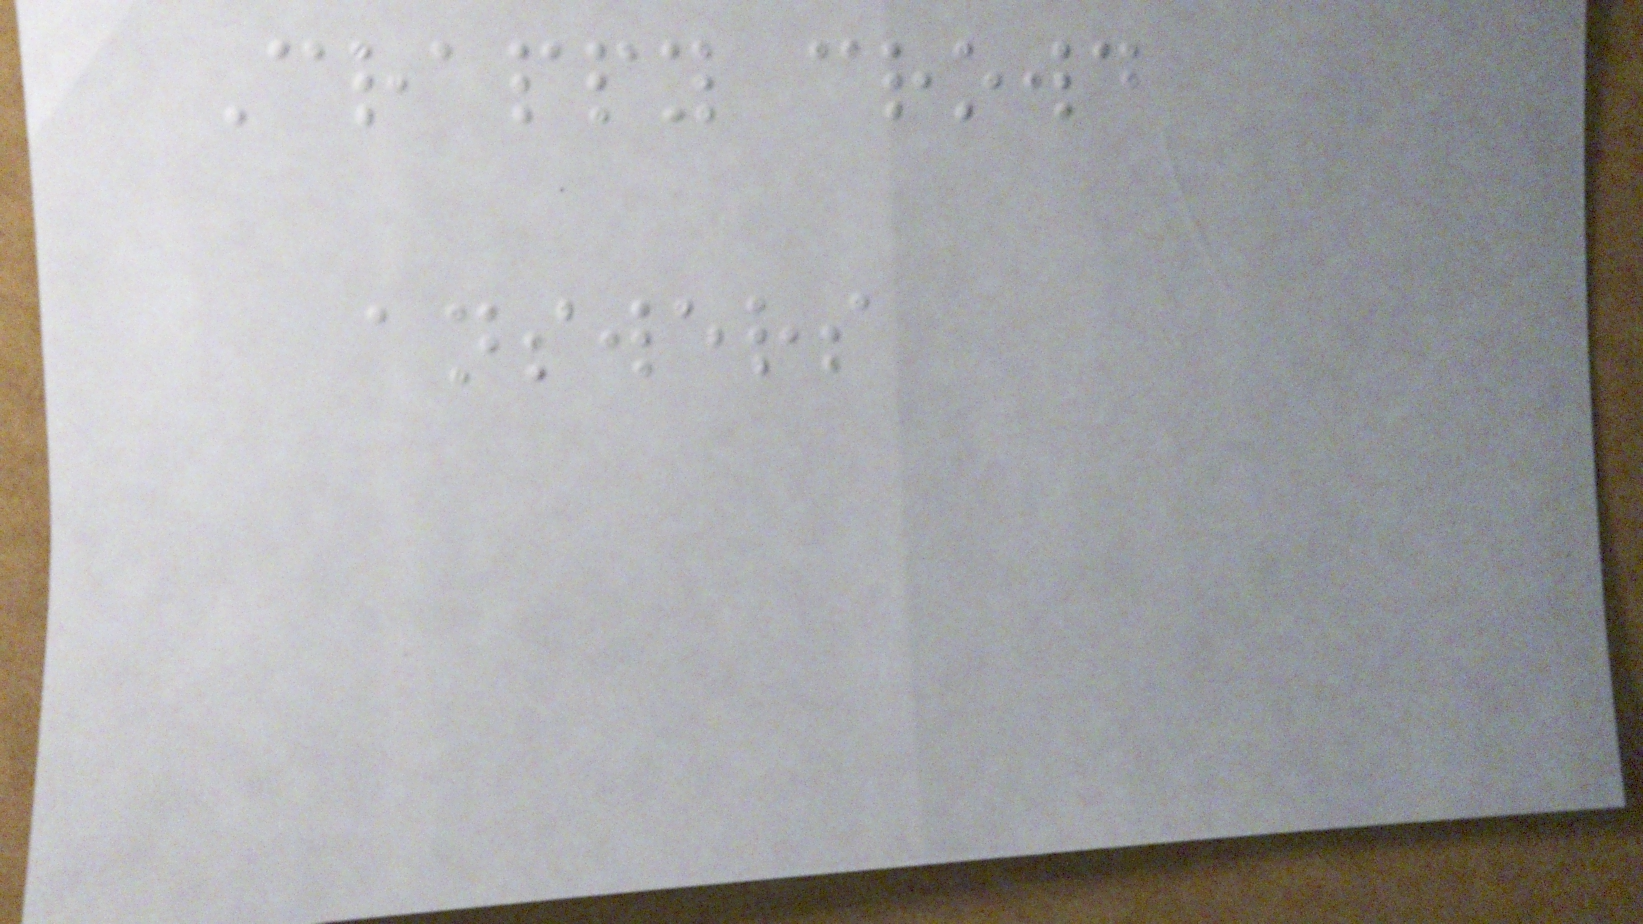Crappy crowd
answers
